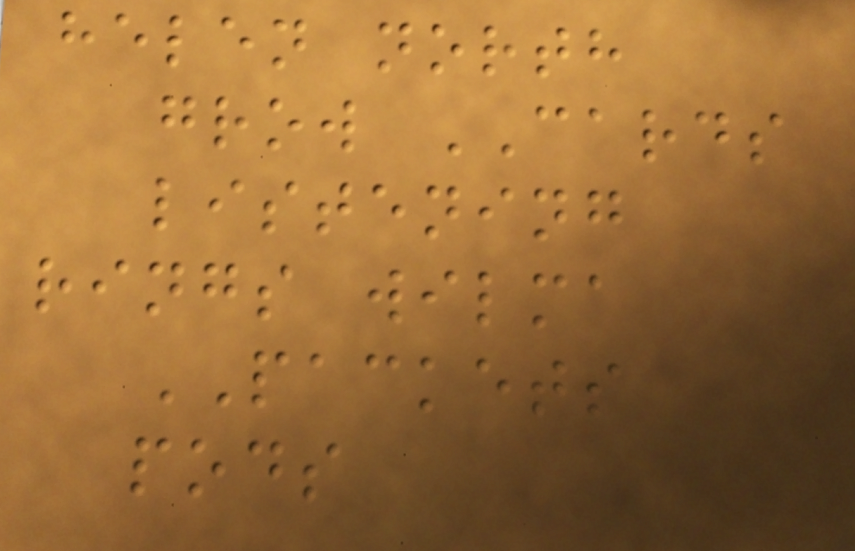helen north
grow CARDS
listening
rings wilma
PACKETS
pods
